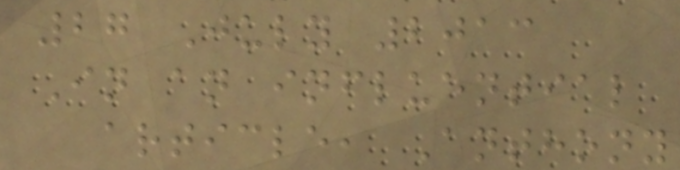27 July 2013
In an influential
article, Anthony
